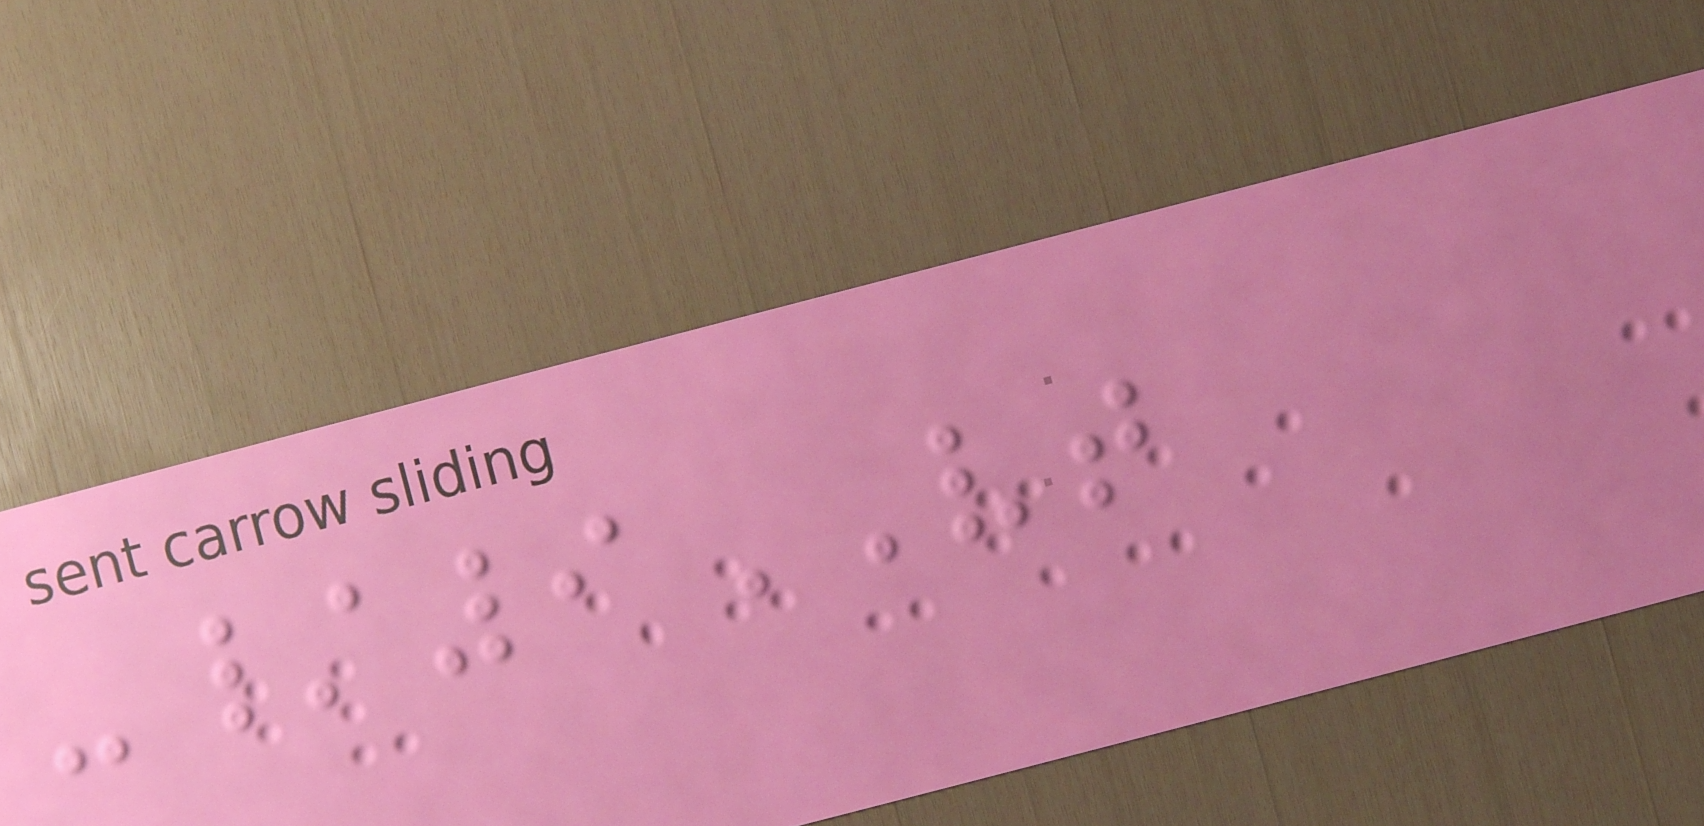-/9VT
